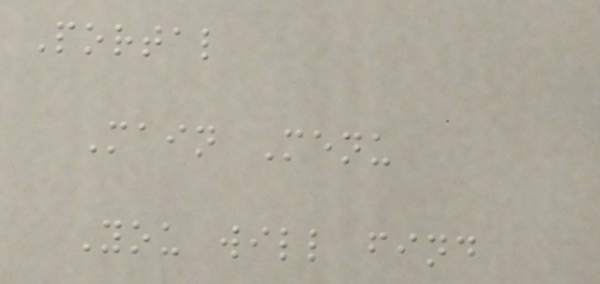Portal
Main Menu
You will find
